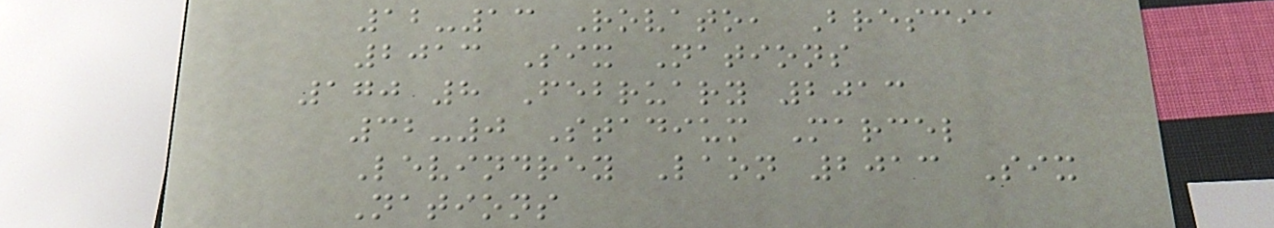12-13 Rovato, Brescia
2013 Six Nations
170 8 February 2013
32-0 Stadium Marcel
Levindrey Laon 2013 Six
Nations
